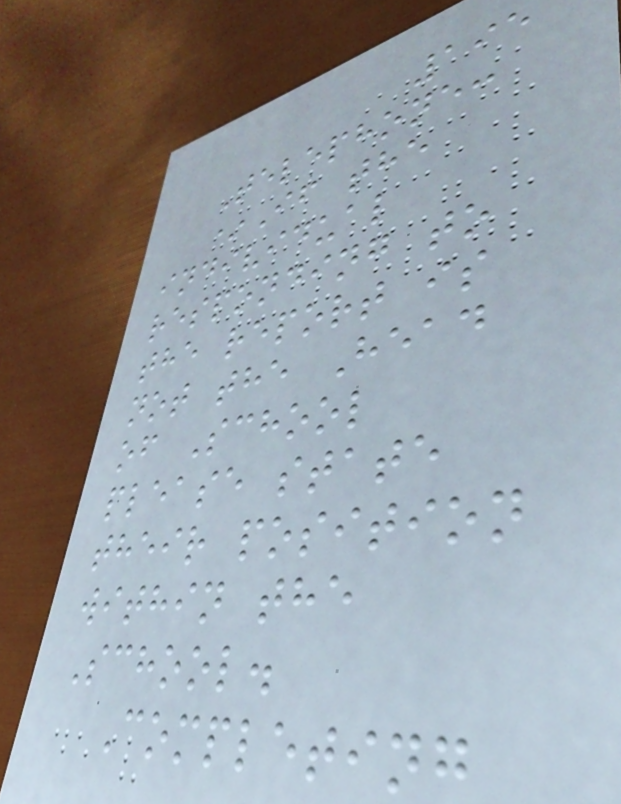195
Telephone:
*If the
individual
responding to
the report is
not the Head
of School
please state
their position
within the
School.
Completing
